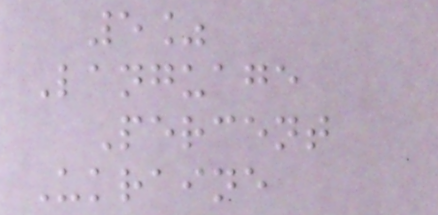5%
Language
Percent
Ukraine
